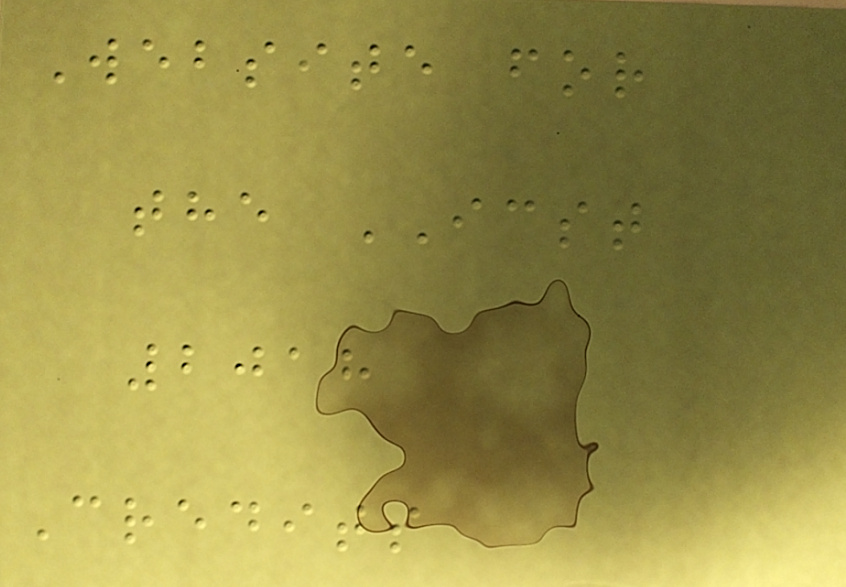Website for
the ICST
2018
Credits
